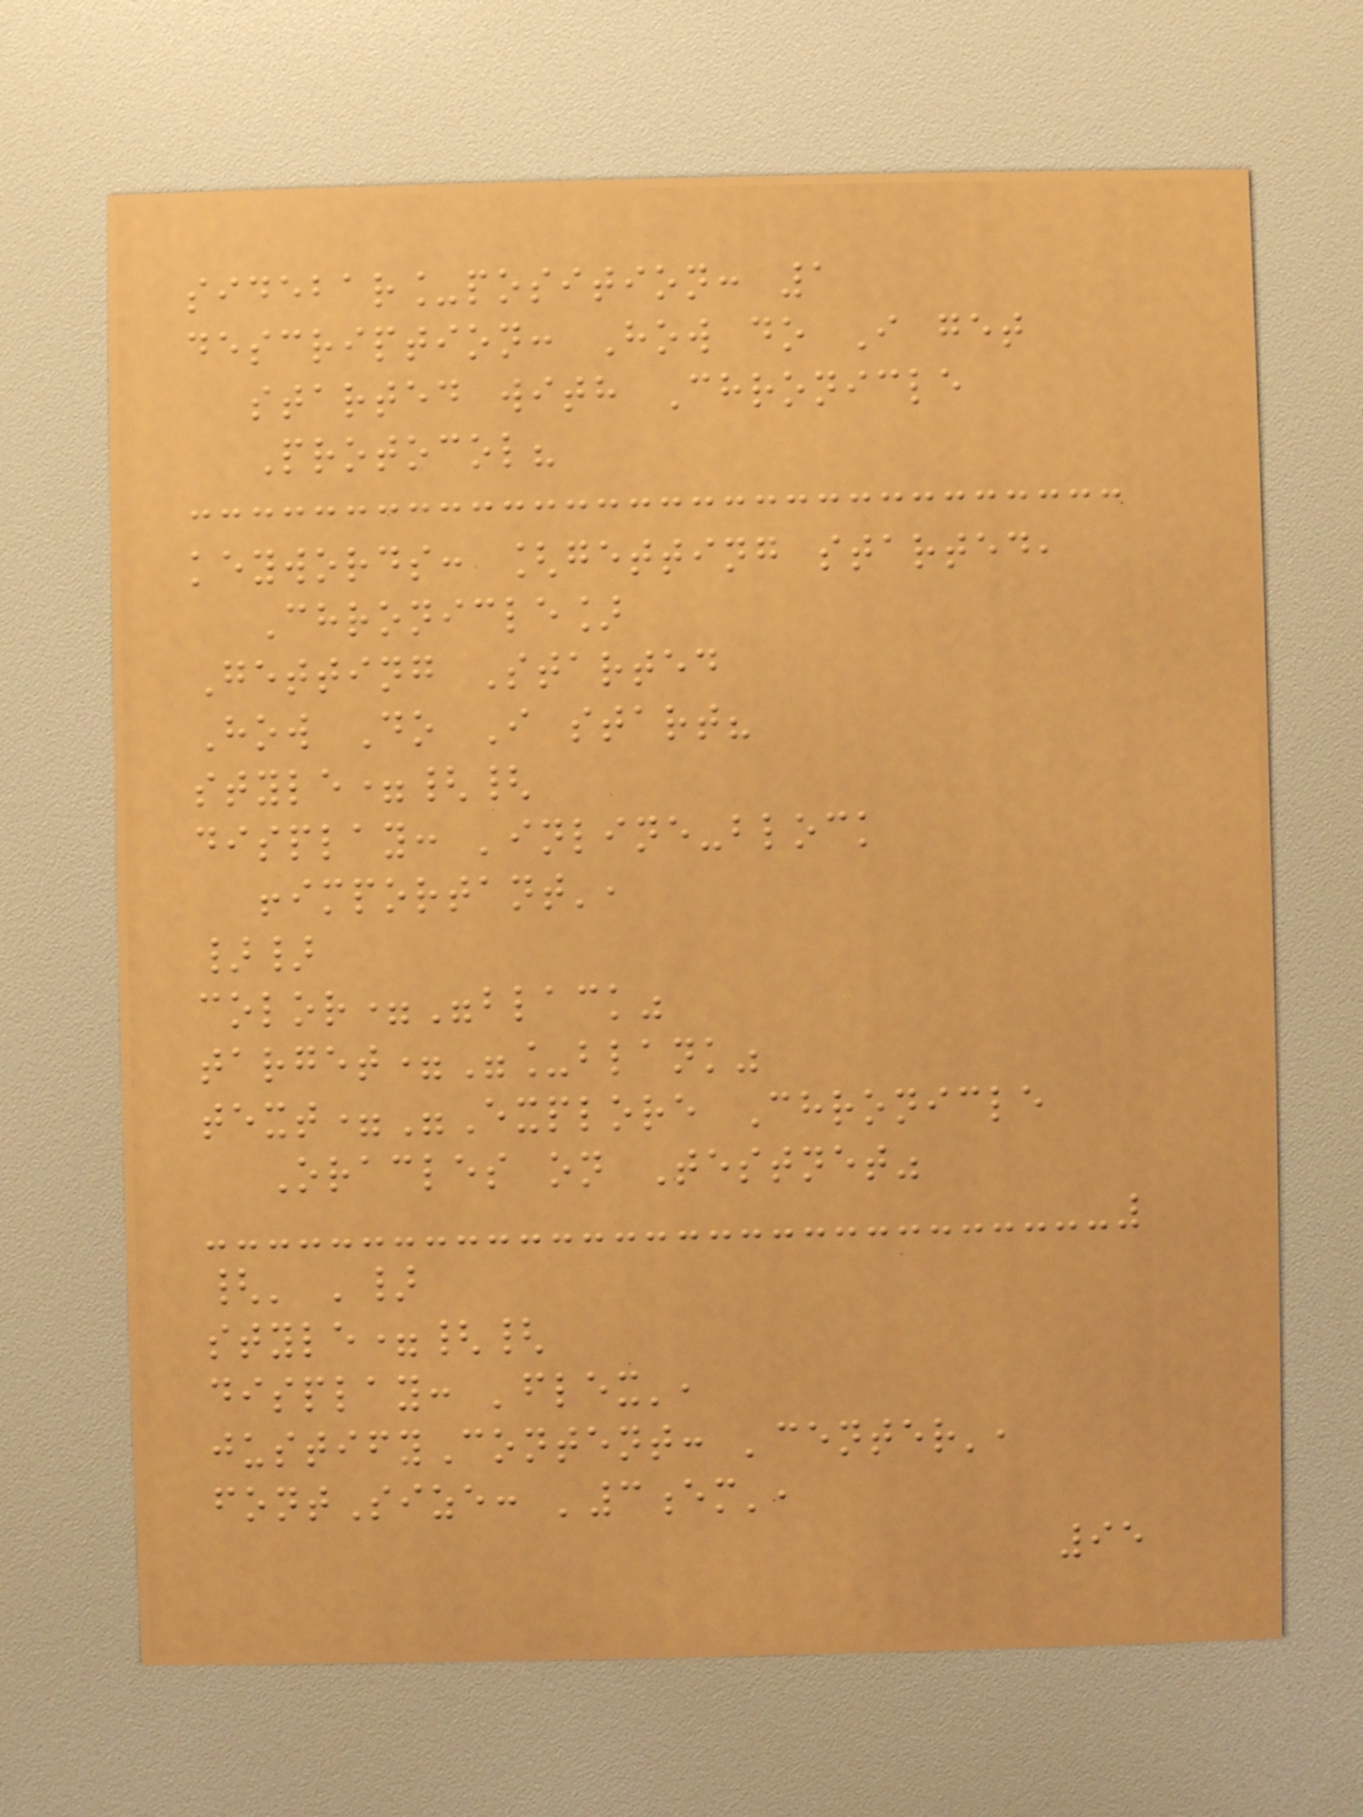sidebar_position: 1
description: How do I get
started with Chronicle
Protocol?
keywords: [getting started,
Chronicle]
Getting Started
How Do I start?
style={{
display: 'inline-block
!important',
}}
color="black"
target="_blank"
text="Explore Chronicle
Oracles on Testnet"
{' '}
style={{
display: 'flex',
justifyContent: 'center',
fontSize: '3em',
95
